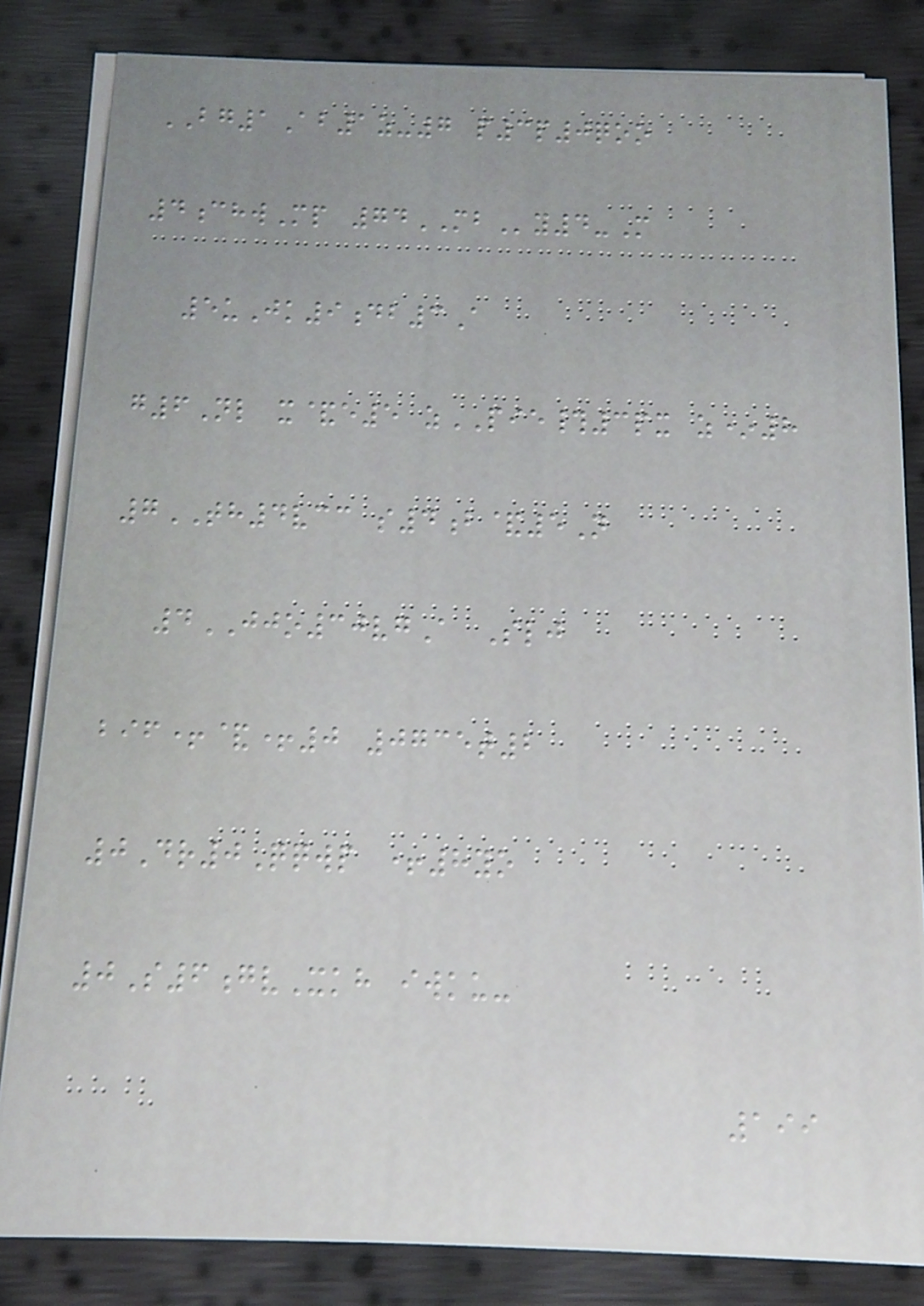BG1Ab1z-7 p3p0qoo
4chwMp 74MBy4-M
5uJk9db3A
g6Nl x&e5 zPIE#3px z*8
7TH4vcc s4b&5N
4JJO30vgA Slj
bif+&+0 0735t2
0Dr0Qqwp +8yo
0S6gvXkh iwku-
199
